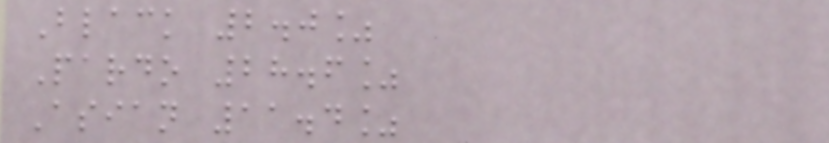Black 2.0%
Pardo 28.6%
Asian 11.4%
